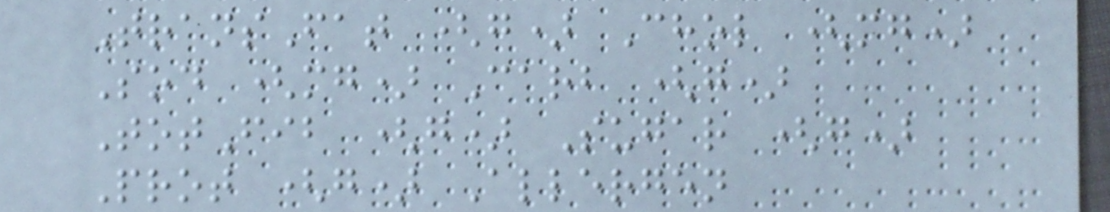TransFat (g) Chol (mg)
Sod (mg) Carb (g)
TotFib (g) Sugar (g)
Prot (g) Allergen
